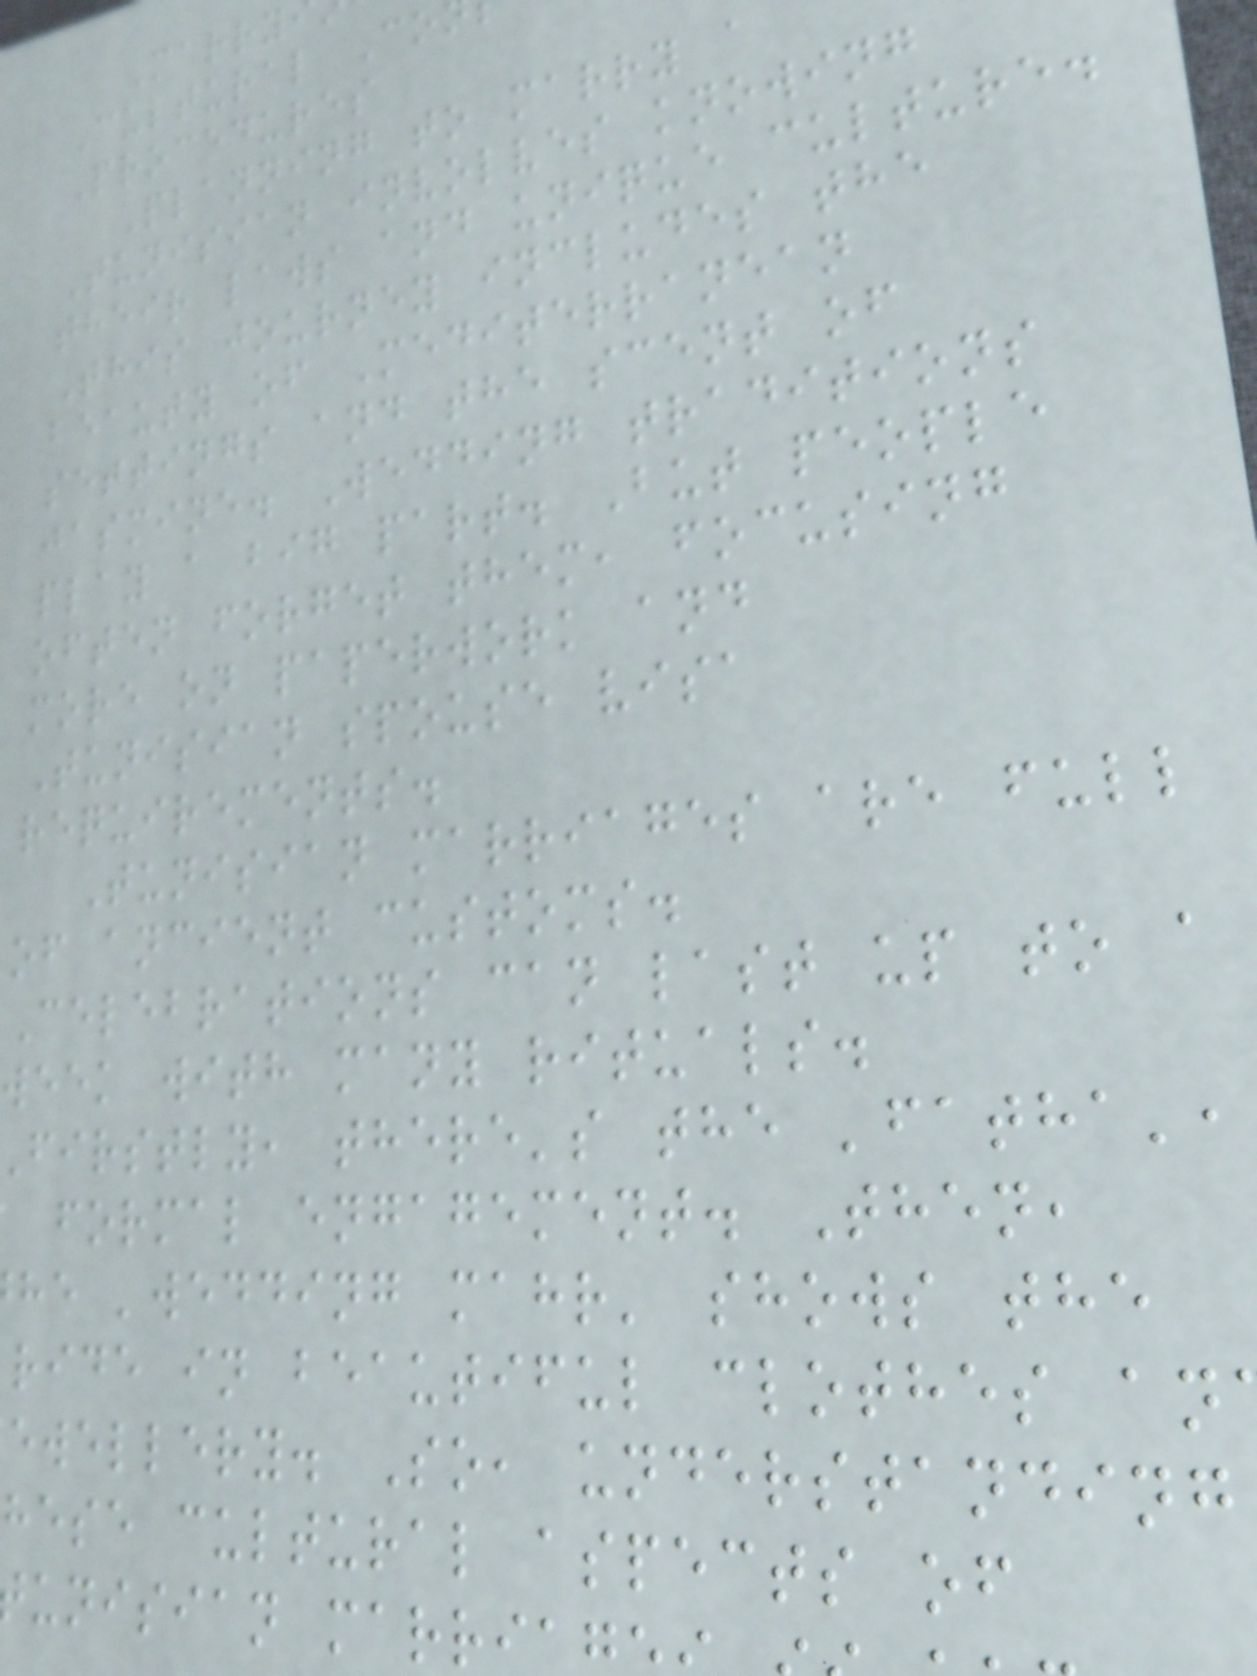Marry
Cultural Co
Procedures
Planning to marry a
Tunisian involves knowing
their laws and unique culture.
This journey includes the
beauty of Mediterranean
settings and the scent of
jasmine. Wedding traditions
play a big part. But people
often forget them, focusing
more on paperwork and
Tunisian spouse visa
requirements.
Tunisian marriages are full
of ancient customs.
Celebrations can last up to a
week with many rituals.
firstly, there's the 'fatha',
formal engagement. Then,
he 'wedding mahr' shows the
ride in beautiful clothes an
ewellery. So, understanding
hese cultural aspects of
unisian marri
